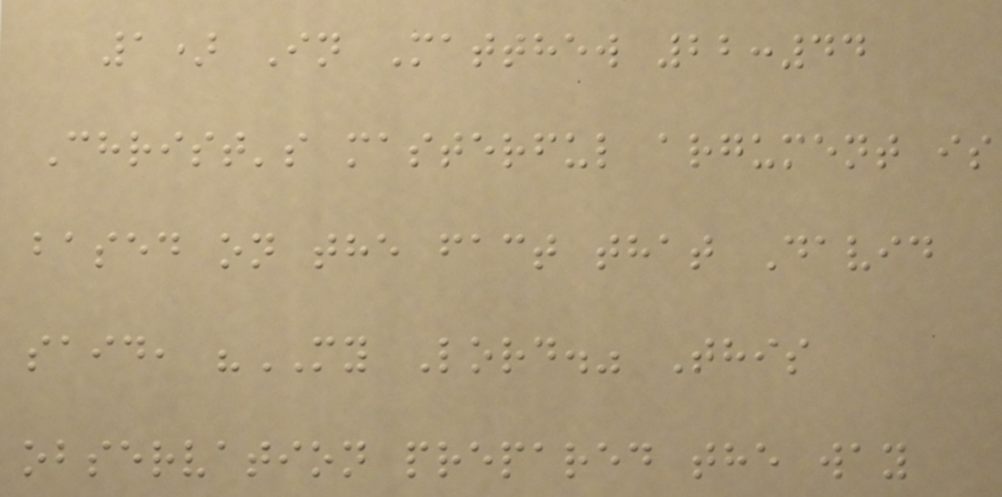1) In Matthew 22:44
Christ's masterful argument is
based on the fact that David
said, "MY Lord." This
observation prepared the way
